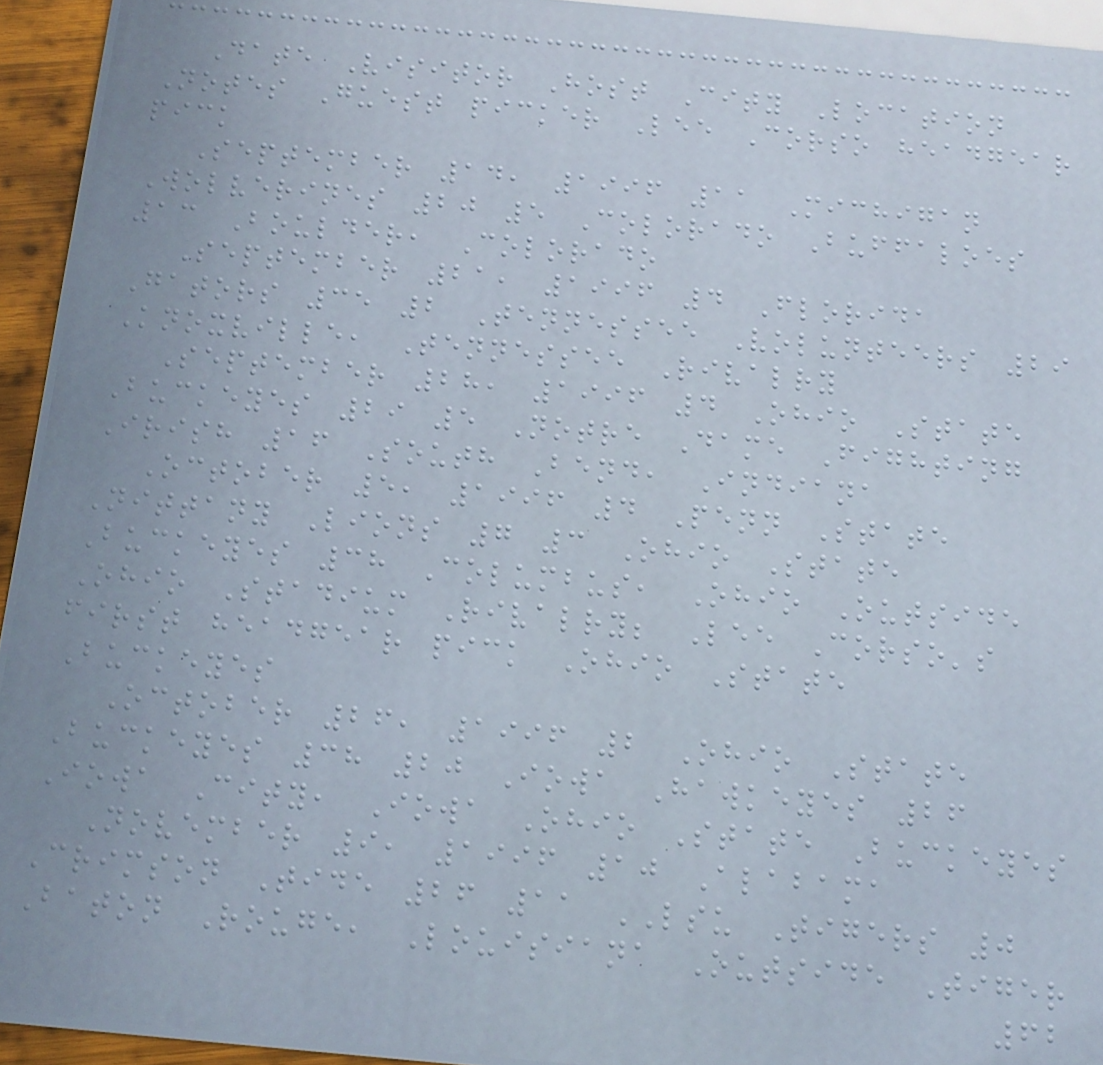Date Visitor Host City Location
Notes Guest picker Lee Corso headgear
pick
September 14, 1996 11 Michigan
Wolverines 20 5 Colorado Buffaloes
13 Boulder, Colorado
September 21, 1996 4 Florida
Gators 35 2 Tennessee Volunteers 29
Knoxville, Tennessee Rivalry
September 28, 1996 4 Ohio State
Buckeyes 29 5 Notre Dame Fighting
Irish 16 South Bend, Indiana
October 5, 1996 4 Penn State
Nittany Lions 7 3 Ohio State
Buckeyes 38 Columbus, Ohio Outside
Ohio Stadium Rivalry; Lee Corso's
first headgear pick Ohio State
Buckeyes
October 26, 1996 2 Ohio State
Buckeyes 38 20 Iowa Hawkeyes 26
Iowa City, Iowa Ohio State Buckeyes
November 9, 1996 10 Alabama
Crimson Tide 26 11 LSU Tigers 0
Baton Rouge, Louisiana Outside Tiger
62
